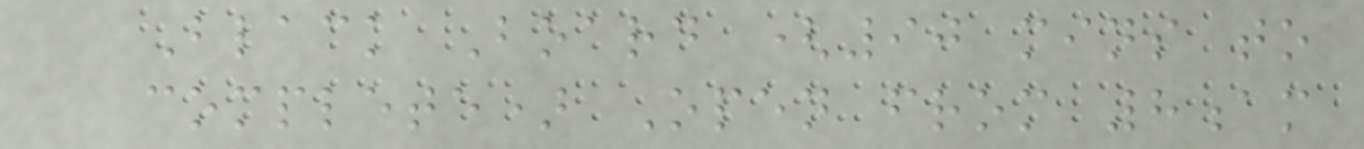Black Board (90 mins to
complete) Open from 8am
